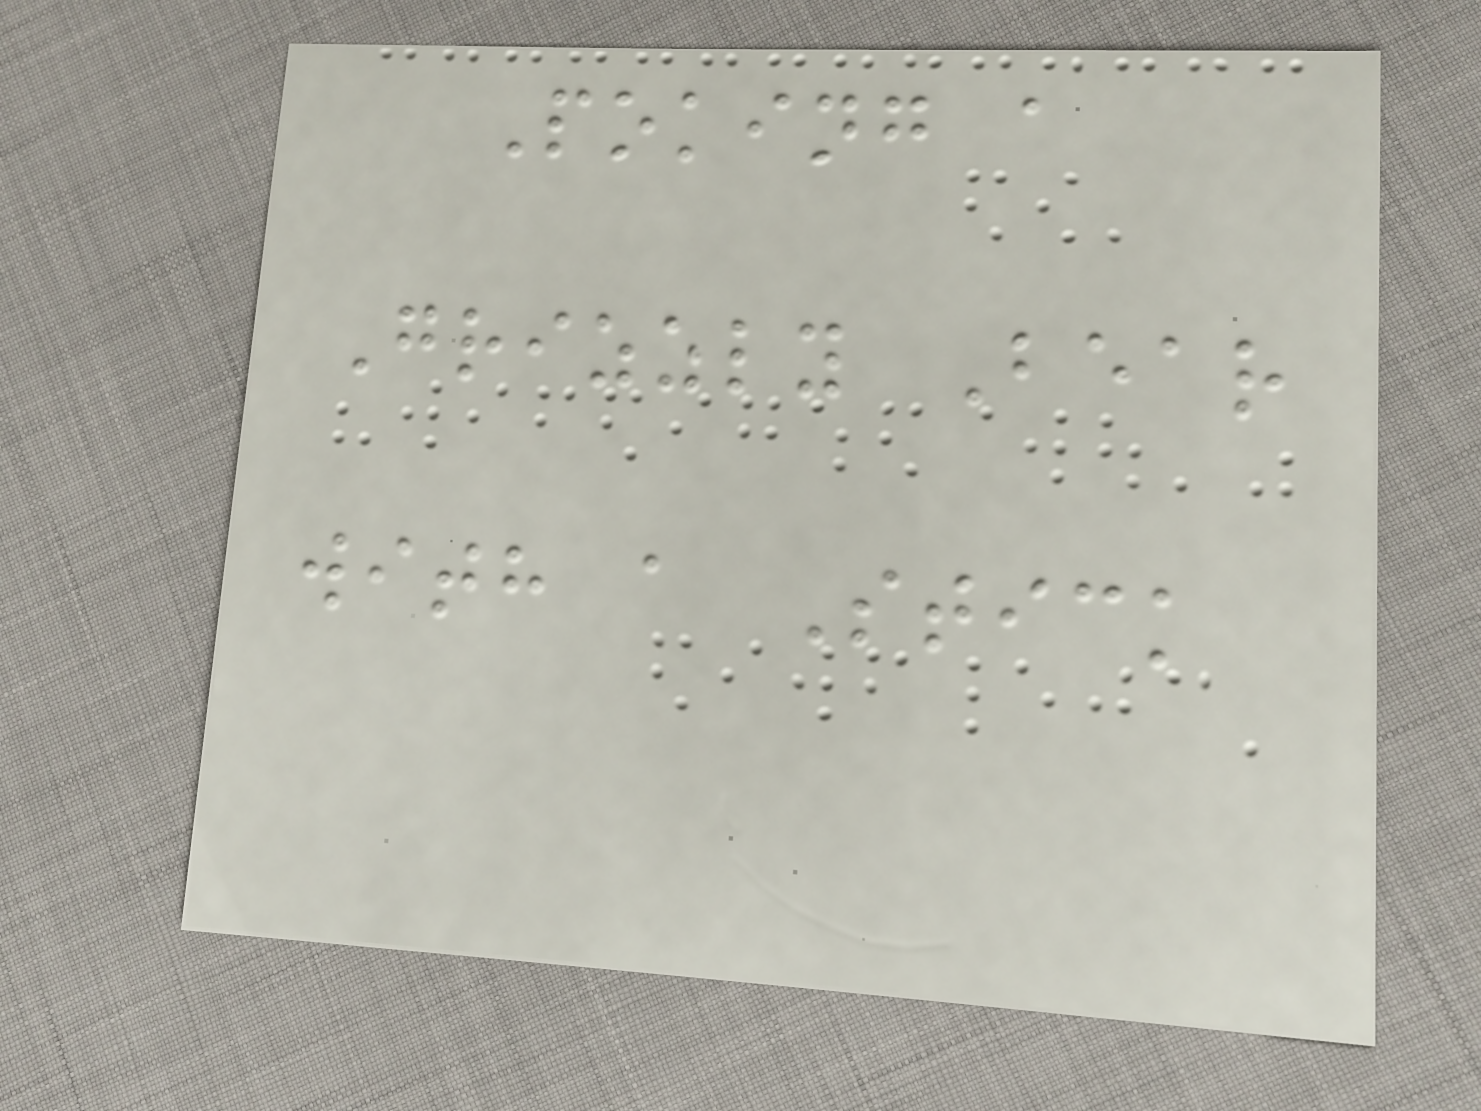Poking a
Grizzly Bear
with a Stick
